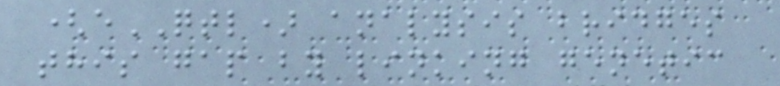(eQTL) analysis bridges
this gap by linking genetic
